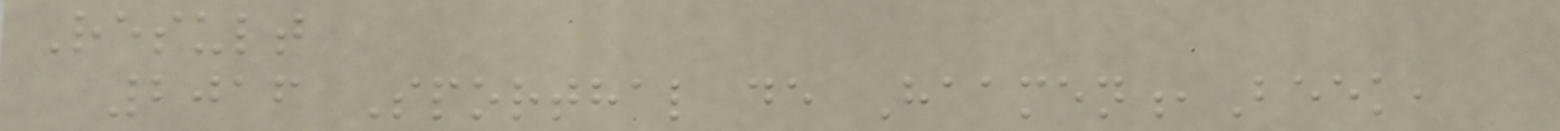Result
2016 Sporthal de Haamen,Beek,
